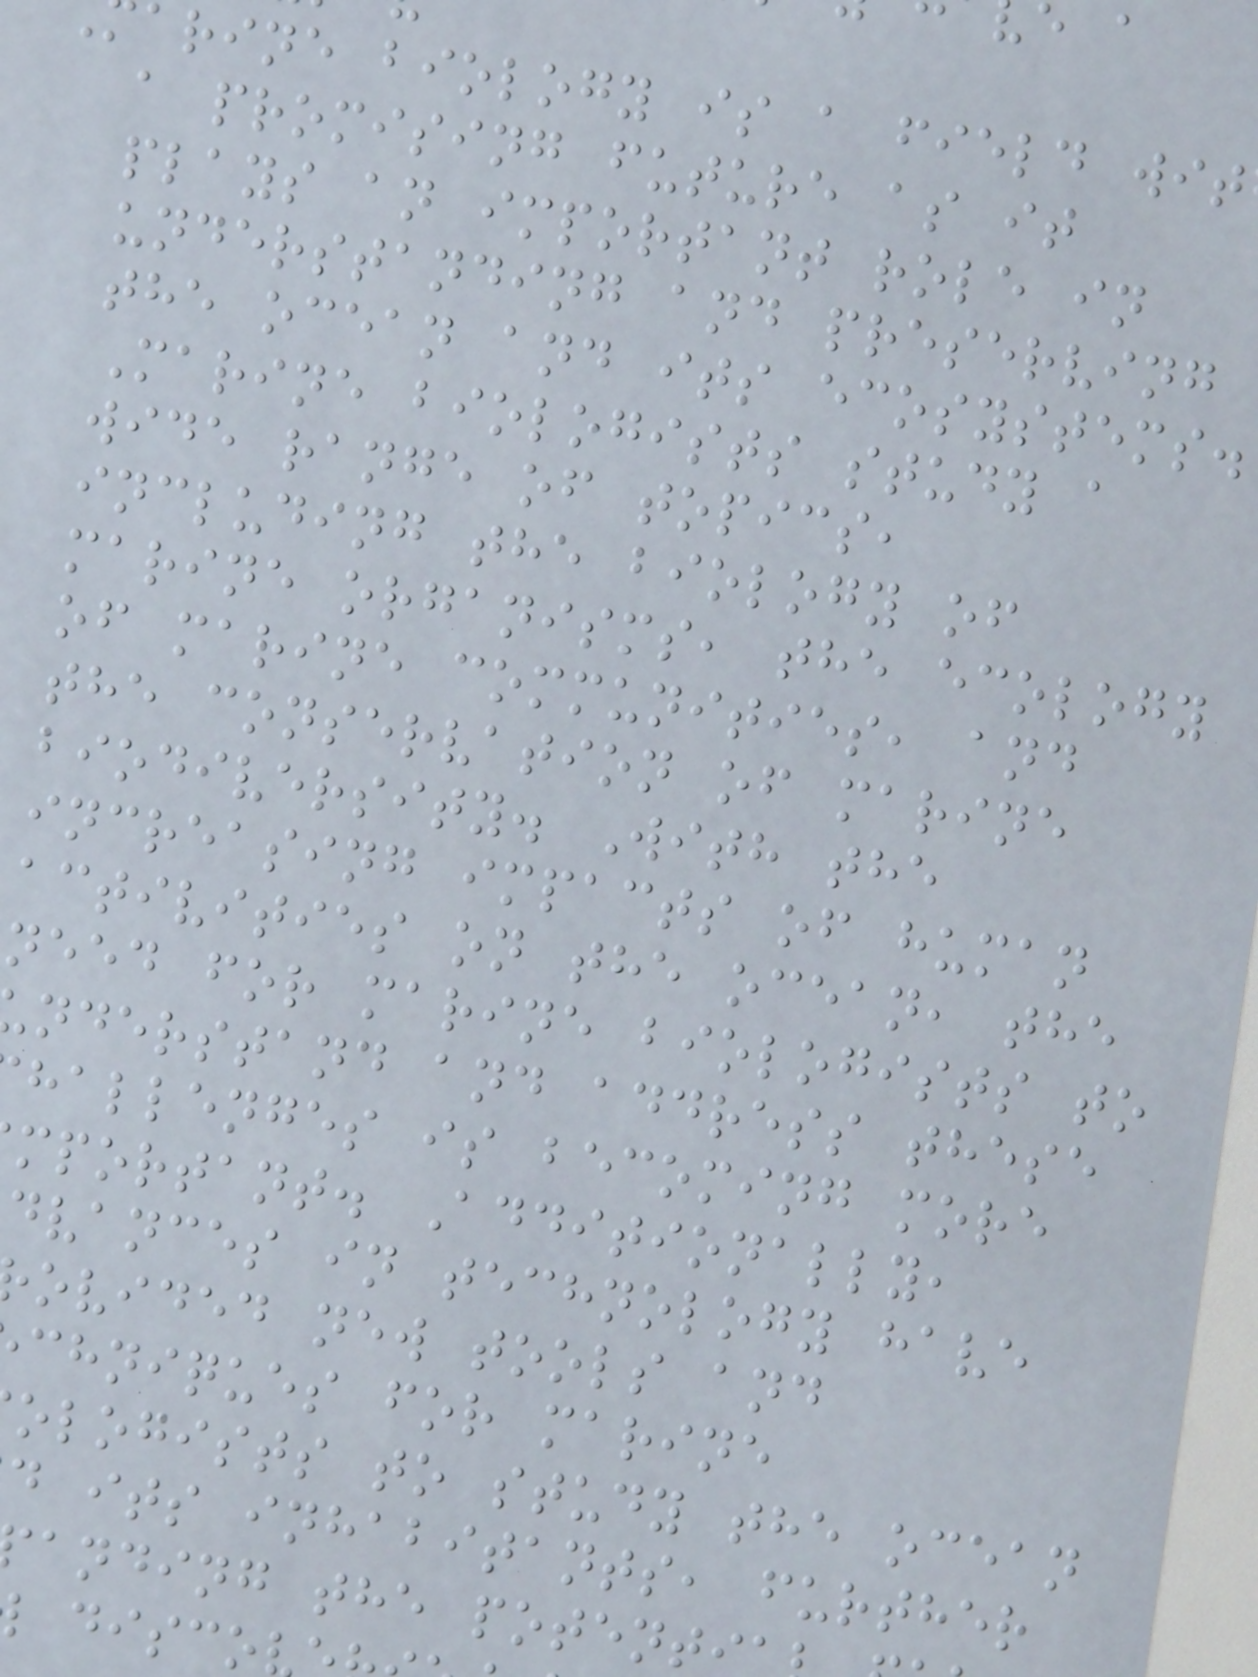arine biology is a field wit
a promising future as it
plays an important role in
understanding and preserving
the ocean and its ecosystems.
Marine biologists study a
wide range of topics,
including the biology of
marine organisms, the ecology
of marine communities, and
the conservation of marine
biodiversity. With the
increasing impacts of human
activities on the ocean, the
need for marine biologists to
nderstand and address these
hallenges is becoming more
mportant. Additionally,
dvances in technology have
ovided new tools and
chniques for marine
ologists to study the ocean
d its inhabitants, further
anding the potent
